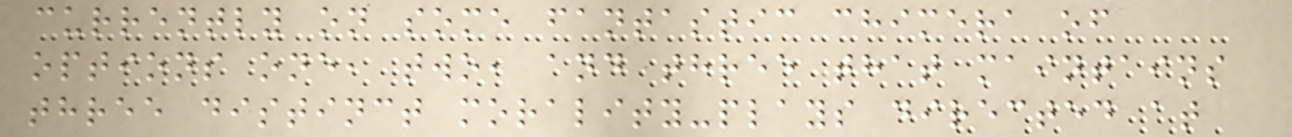currently on some fantastic chimera of
options one, two, and three that maintains
three distinct morality-plays directed at
